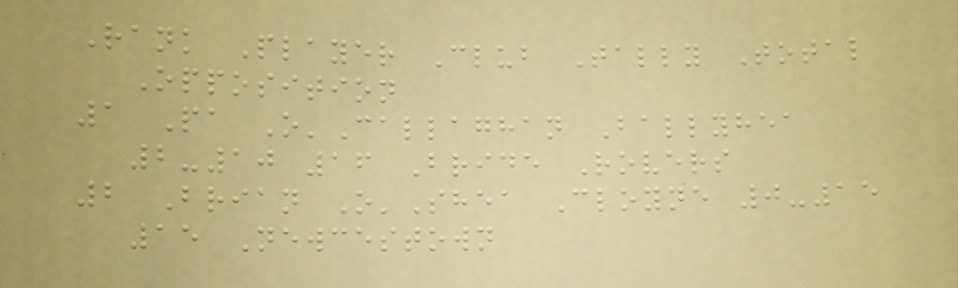Rank Player Club Tally Total
Opposition
1 Pa O'Callaghan Ballyhea
2-10 16 Bride Rovers
2 Brian O'Shea Cloyne 0-15
15 Newcestown
